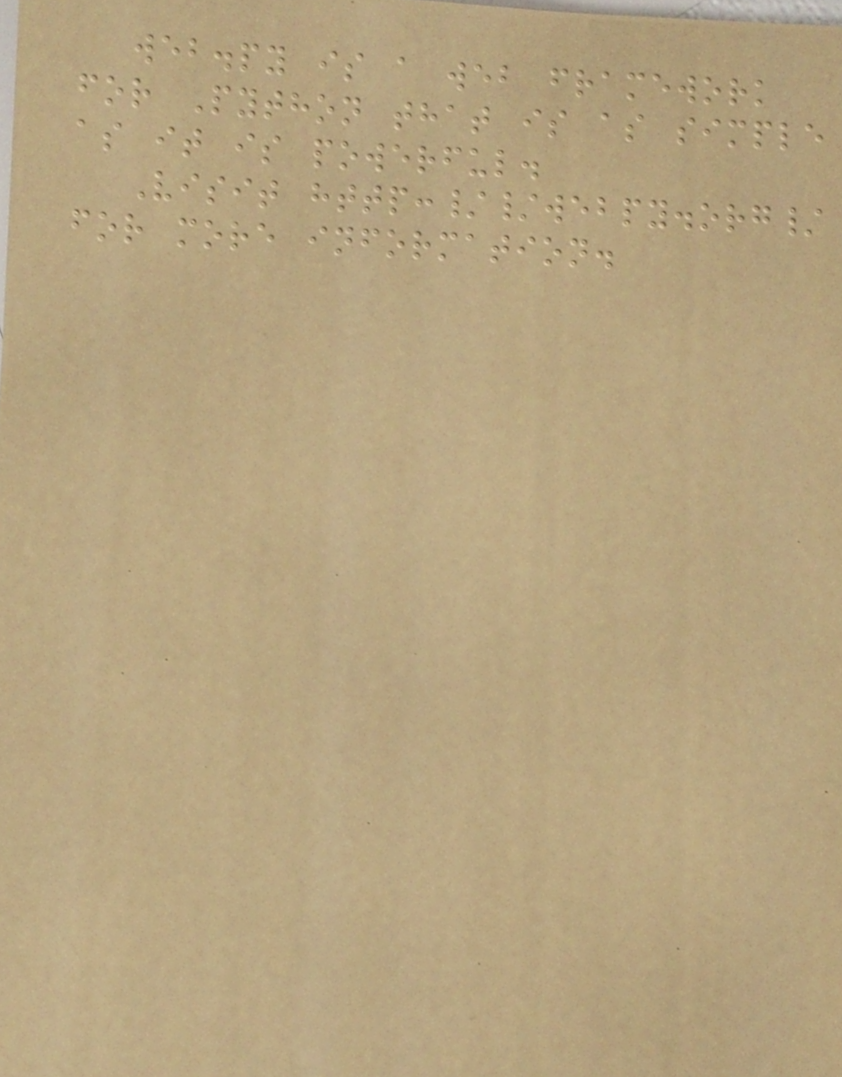web.py is a web framework
for Python that is as simple
as it is powerful.
Visit http://webpy.org/
for more information.
